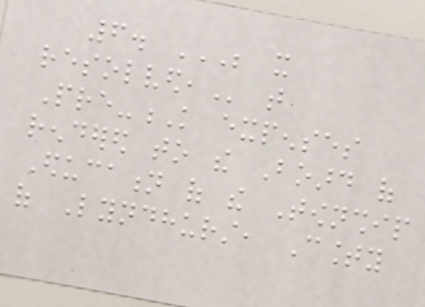6. BE IT
RESOLVED, that
Pre-K expenses
rendered to the Board of
Education of the Township
of Lyndhurst, County
